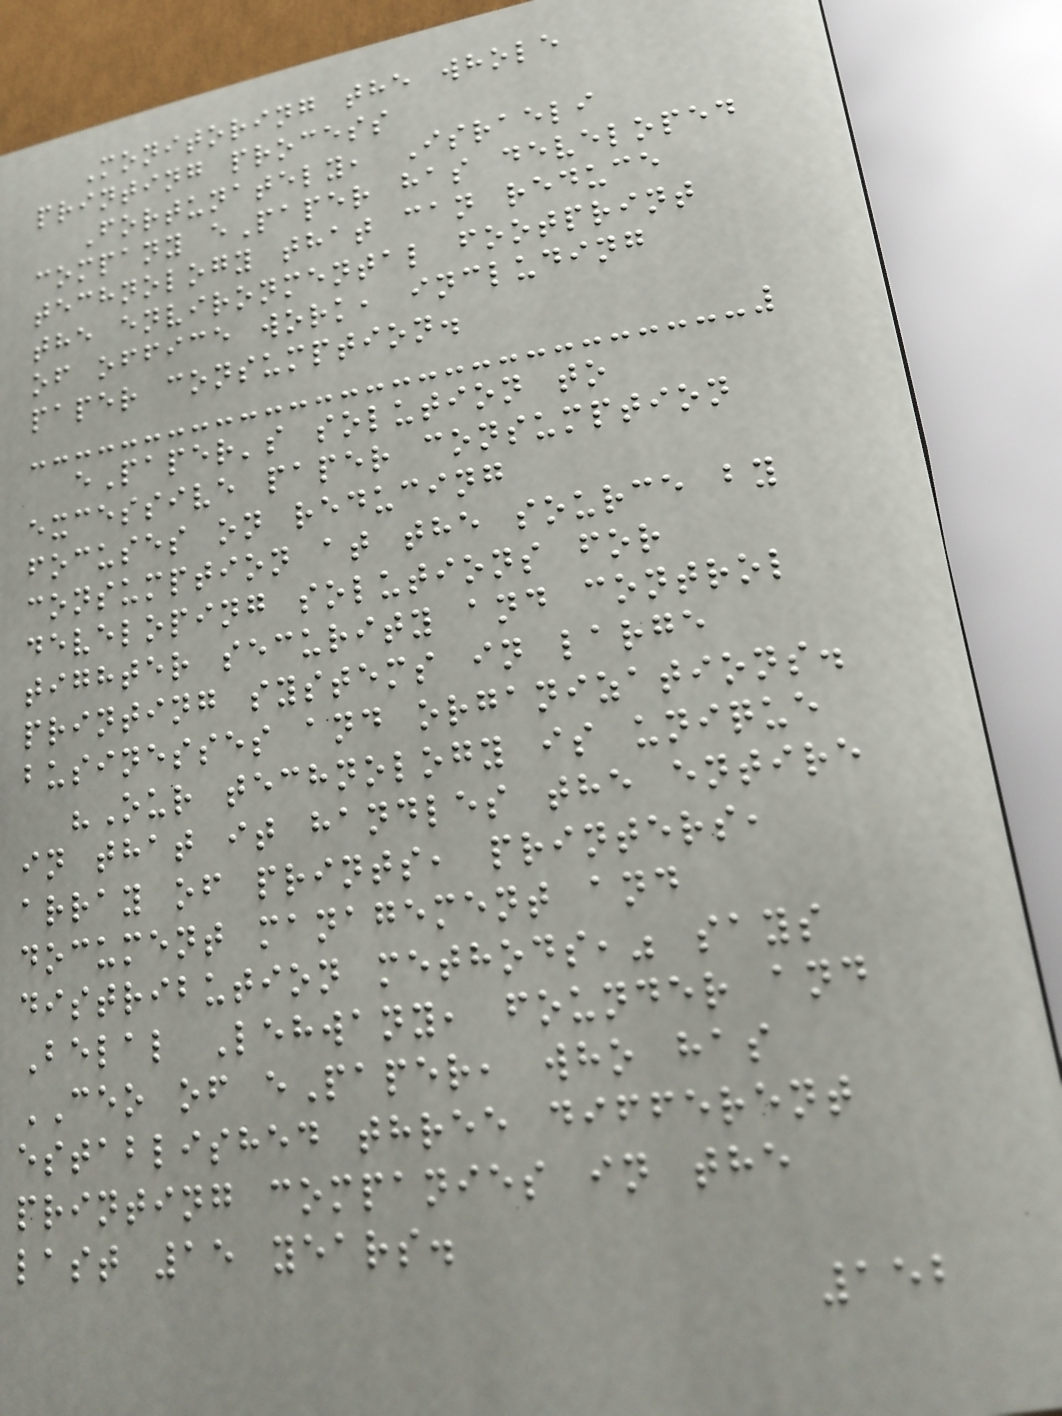Monitoring the whole
printing process
Fortunately, Israeli
company ePaper has developed
technology that can reduce
the environmental footprint
of office work, including
paper consumption.
ePaper's solution to
excessive paper consumption
focuses on reducing
consumption at the source by
developing solutions for
tighter security and control
printing systems in large
businesses and organizations.
"Our technology is unique
in that it handles the entire
array of prints, printers,
document management and
distribution methods," says
Belal Lehwany, founder and
CEO of ePaper, who has
established three different
printing companies in the
last 15 years.
152
